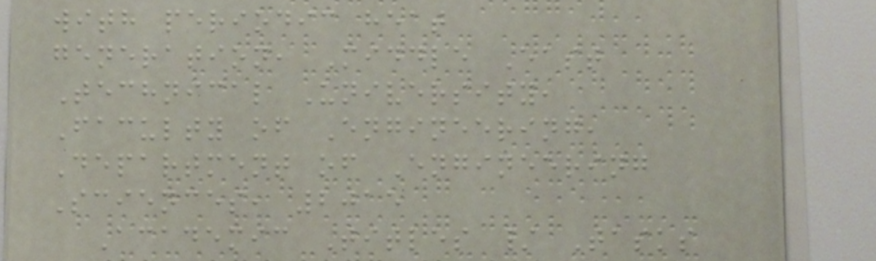with periodic heat
generation, Middle East
Technical University,
Faculty of Engineering,
Department of Engineering
Sciences, 2015
Academic Titles / Tasks
